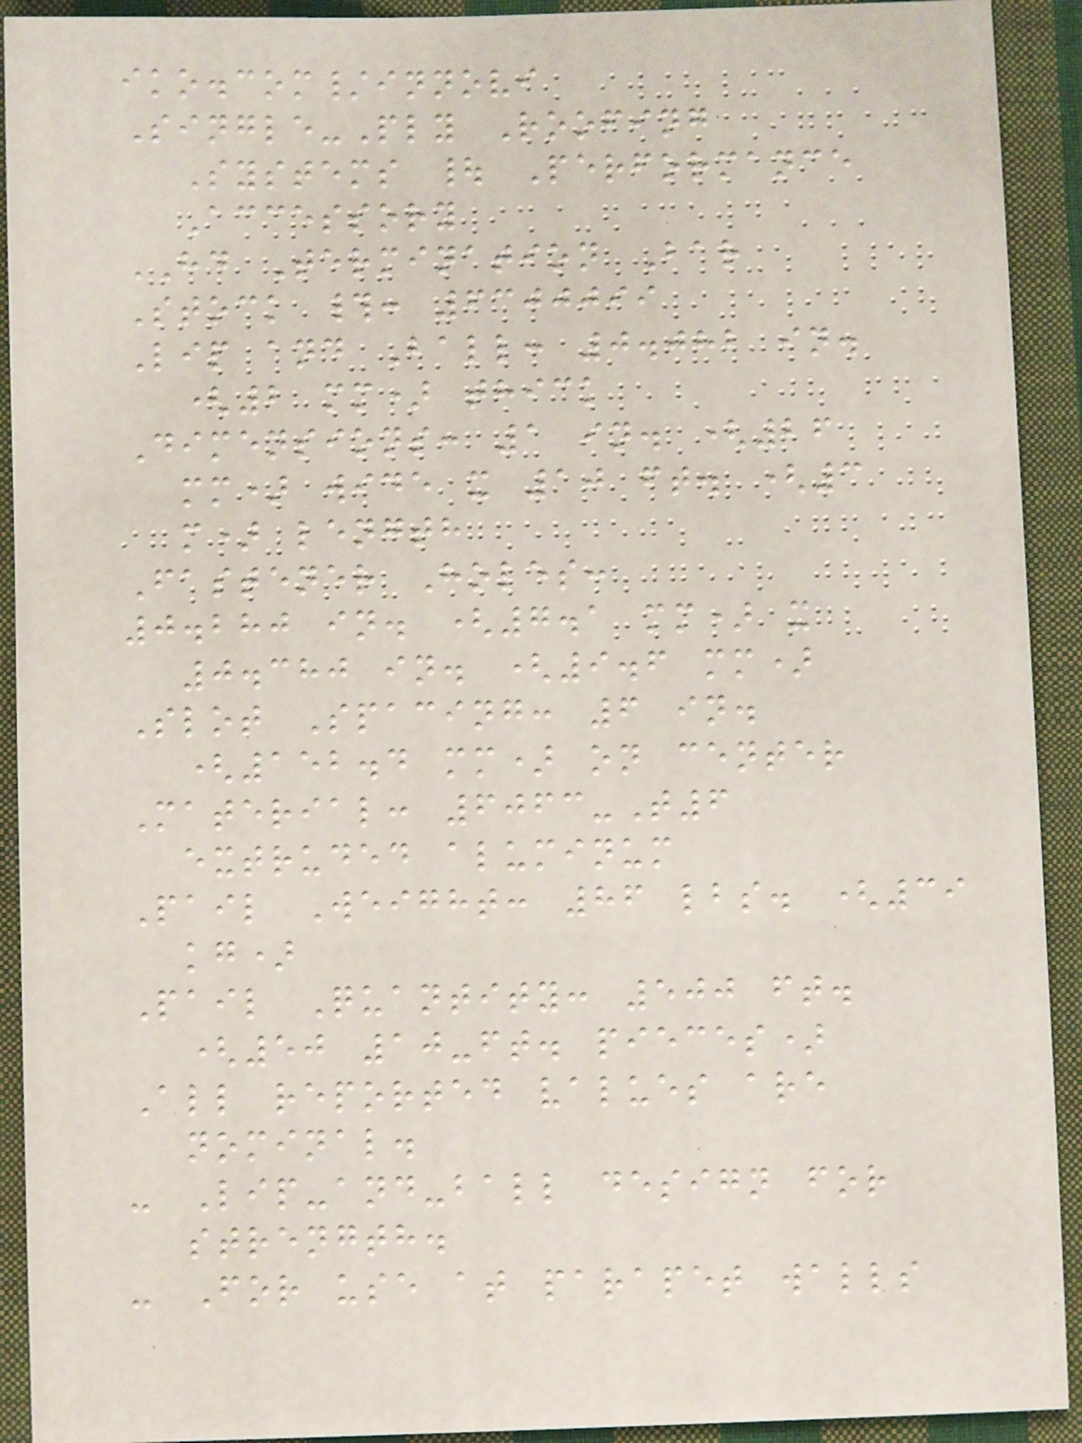iko.com/innovi
Single-Ply Roofing
Systems | Performance
Accessory
HD Termination Bar
Stock #: 6300099
Lip and Ball: 0.082 in.
(2 mm) thick
Dimensions: 1 in. (26
mm) wide x 10 ft. (3
m) length
Fastener Holes:
0.280 in. (7.1 mm) x
0.380 in. (9.6 mm)
Slot Spacing: 6 in.
(152.4 mm) on center
Material: 6063-T6
extruded aluminum
Pail Weight: 86 lbs. (39
kg)
Pail Quantity: 500 ft.
(50 10-ft. pieces)
All reported values are
nominal.
- Lip-and-ball design for
strength.
- For use at parapet walls
